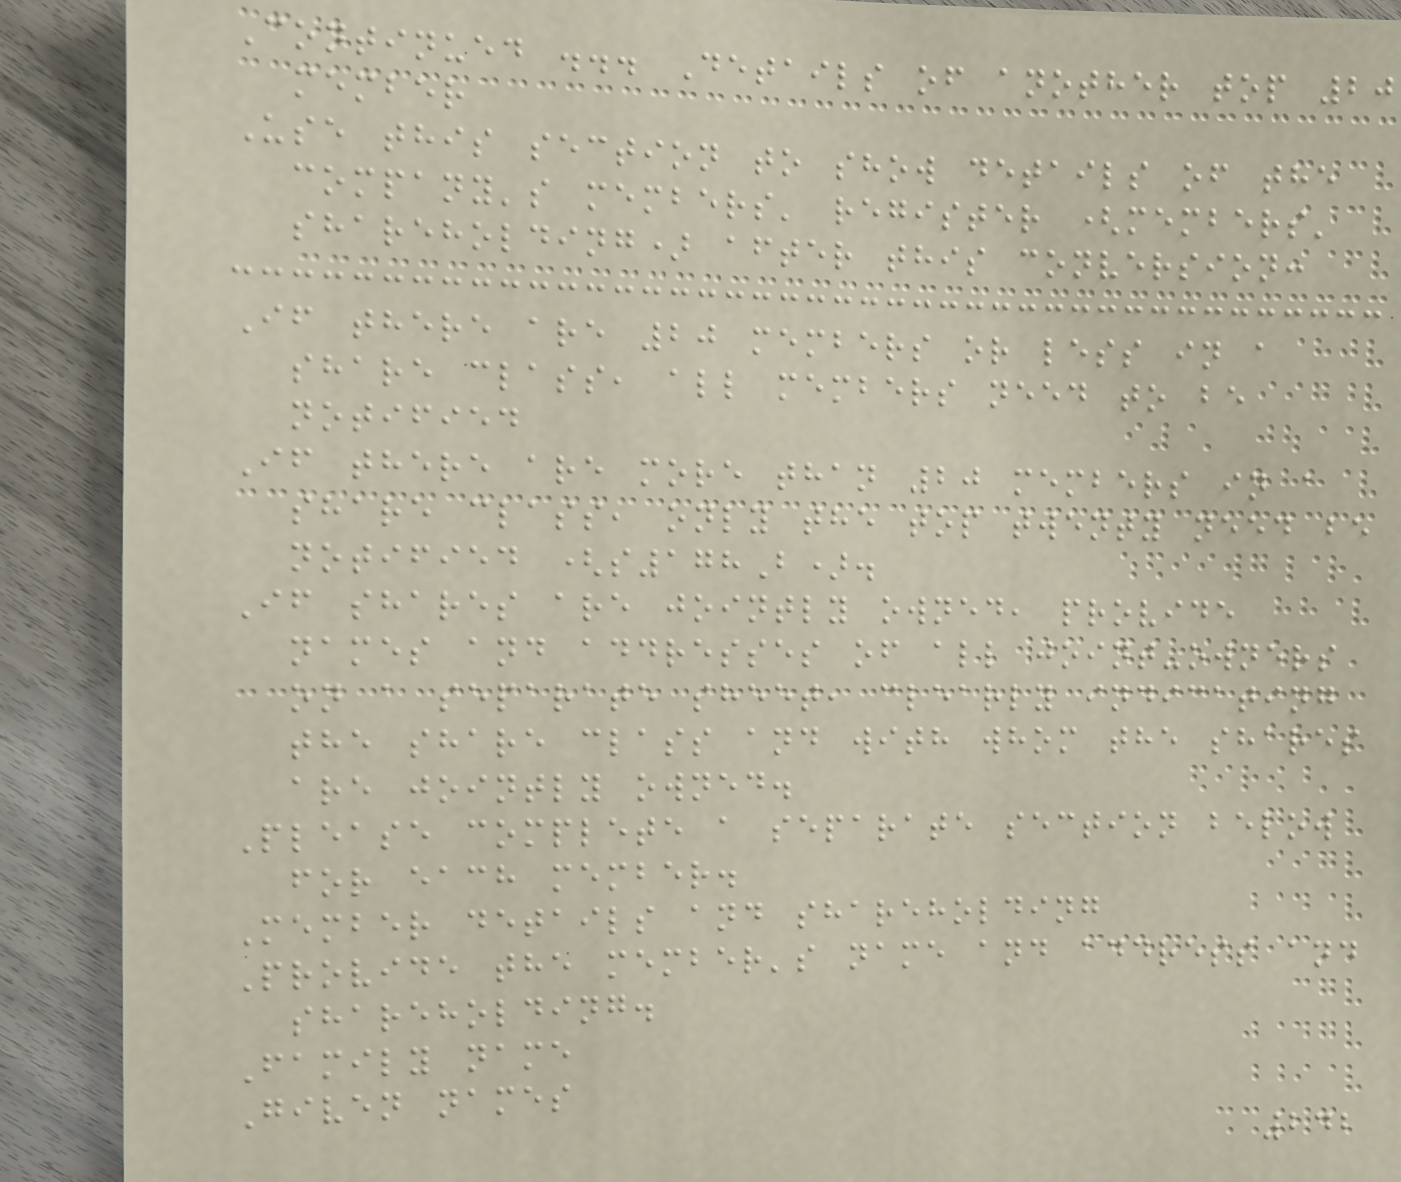Continued ... Details of another top 20
member
Use this section to show details of the
company's members' register (members'
shareholding) after this conversion:
If there are 20 members or less in a
share class, all members need to be
notified
If there are more than 20 members in a
share class, only the top twenty need be
notified (s178B).
If shares are jointly owned, provide
names and addresses of all joint-owners
on a separate sheet, clearly indicating
the share class and with whom the shares
are jointly owned.
Please complete a separate section below
for each member.
Member details and shareholding
Provide the member's name and address and
shareholding.
Family name
Given names
242
